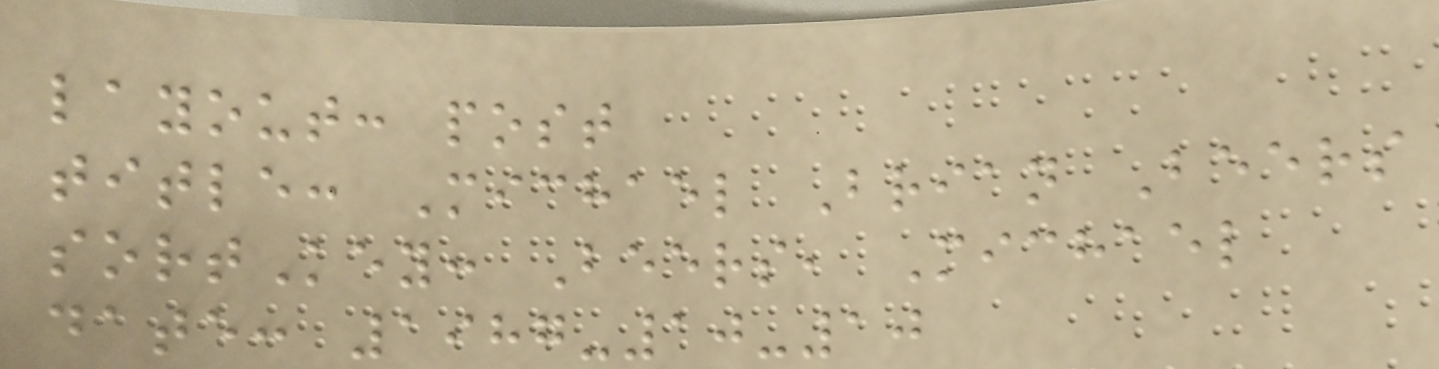layout: post
title: Michael Brian Beers
sortKey: Beers, Michael
date: 1987-10-10
